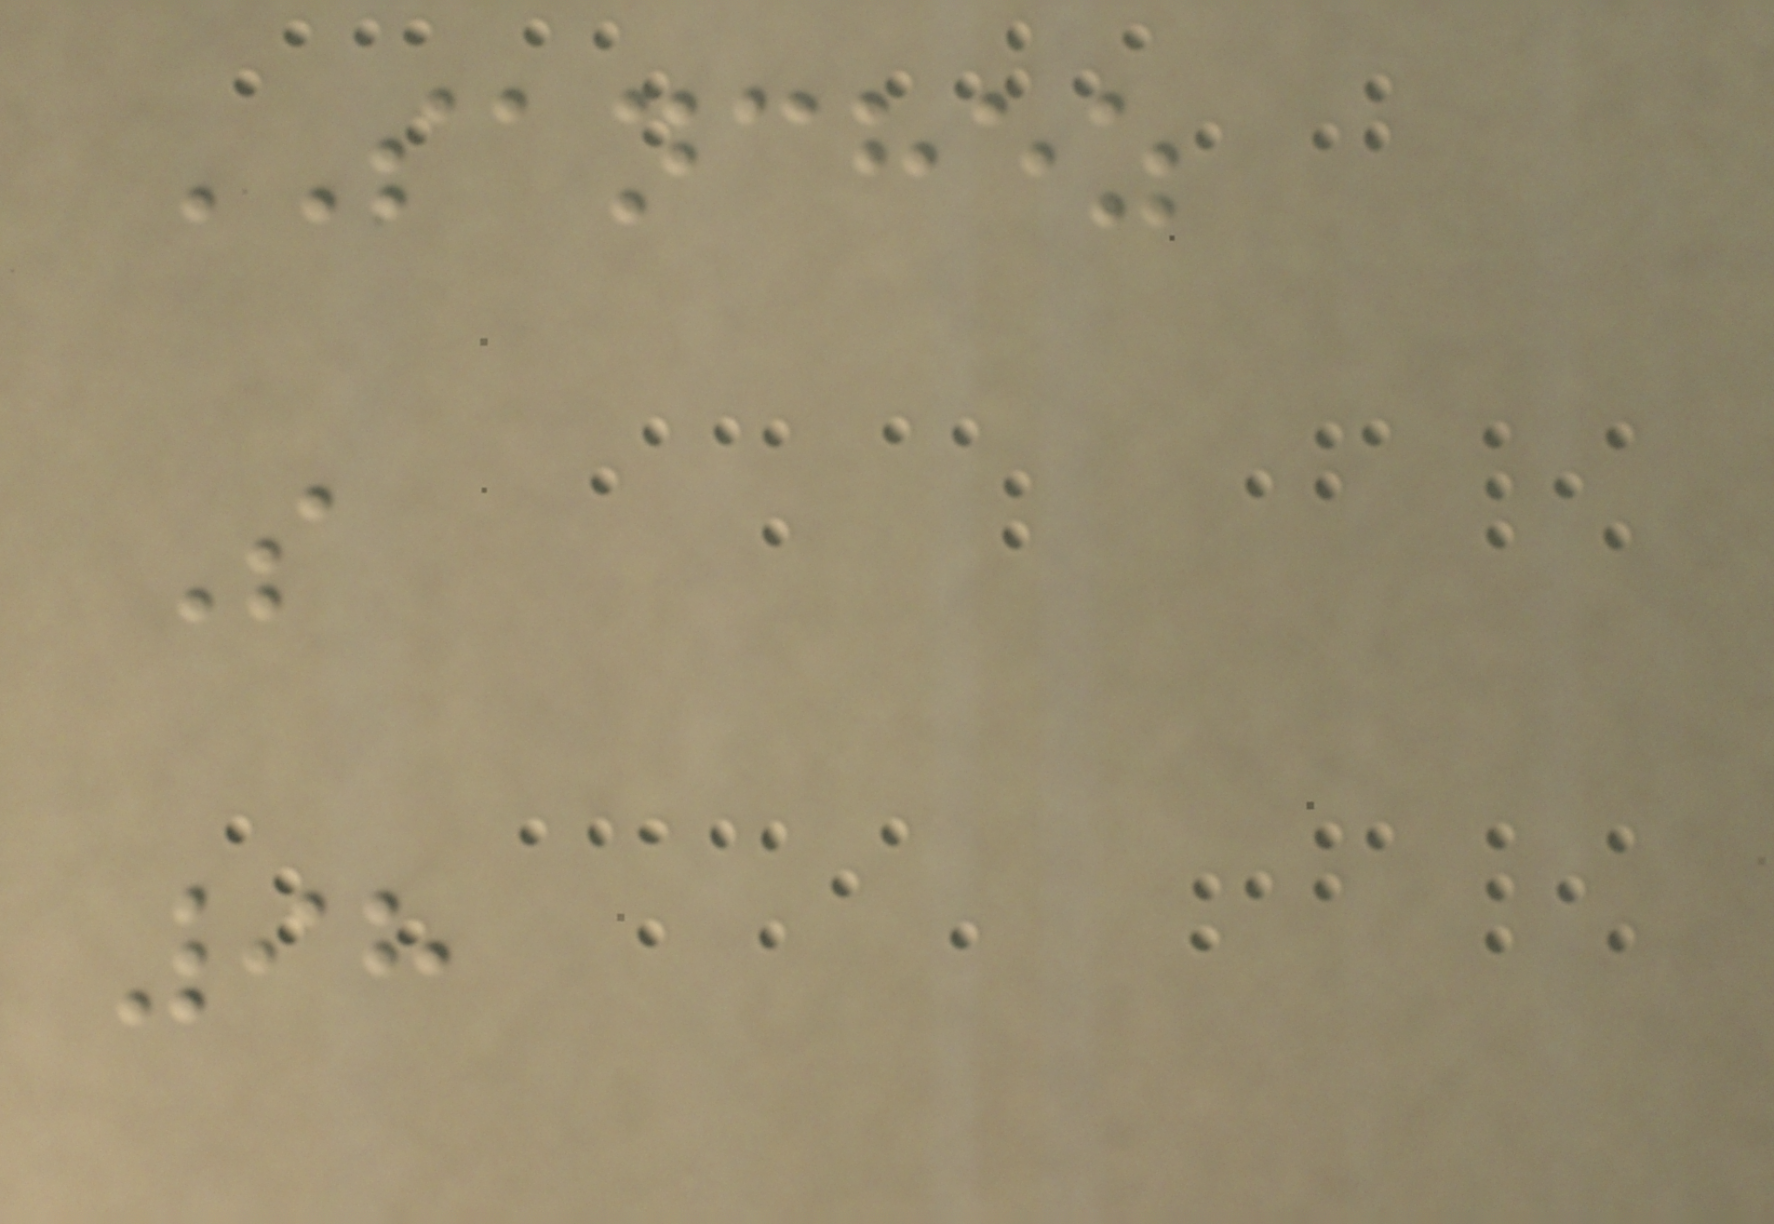SANCHEZ
S
98
